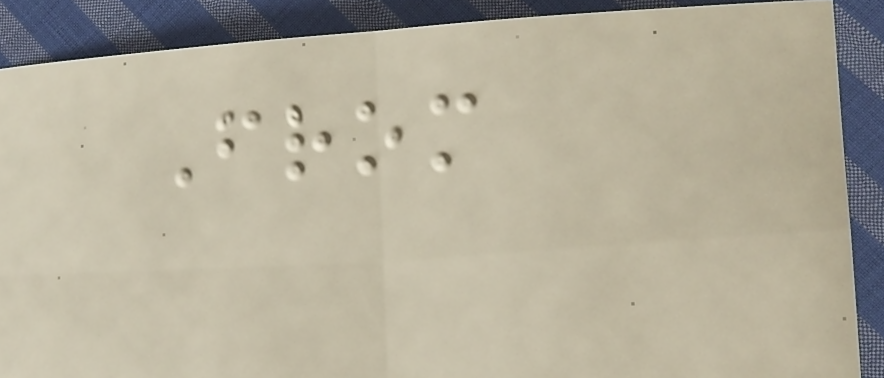From
